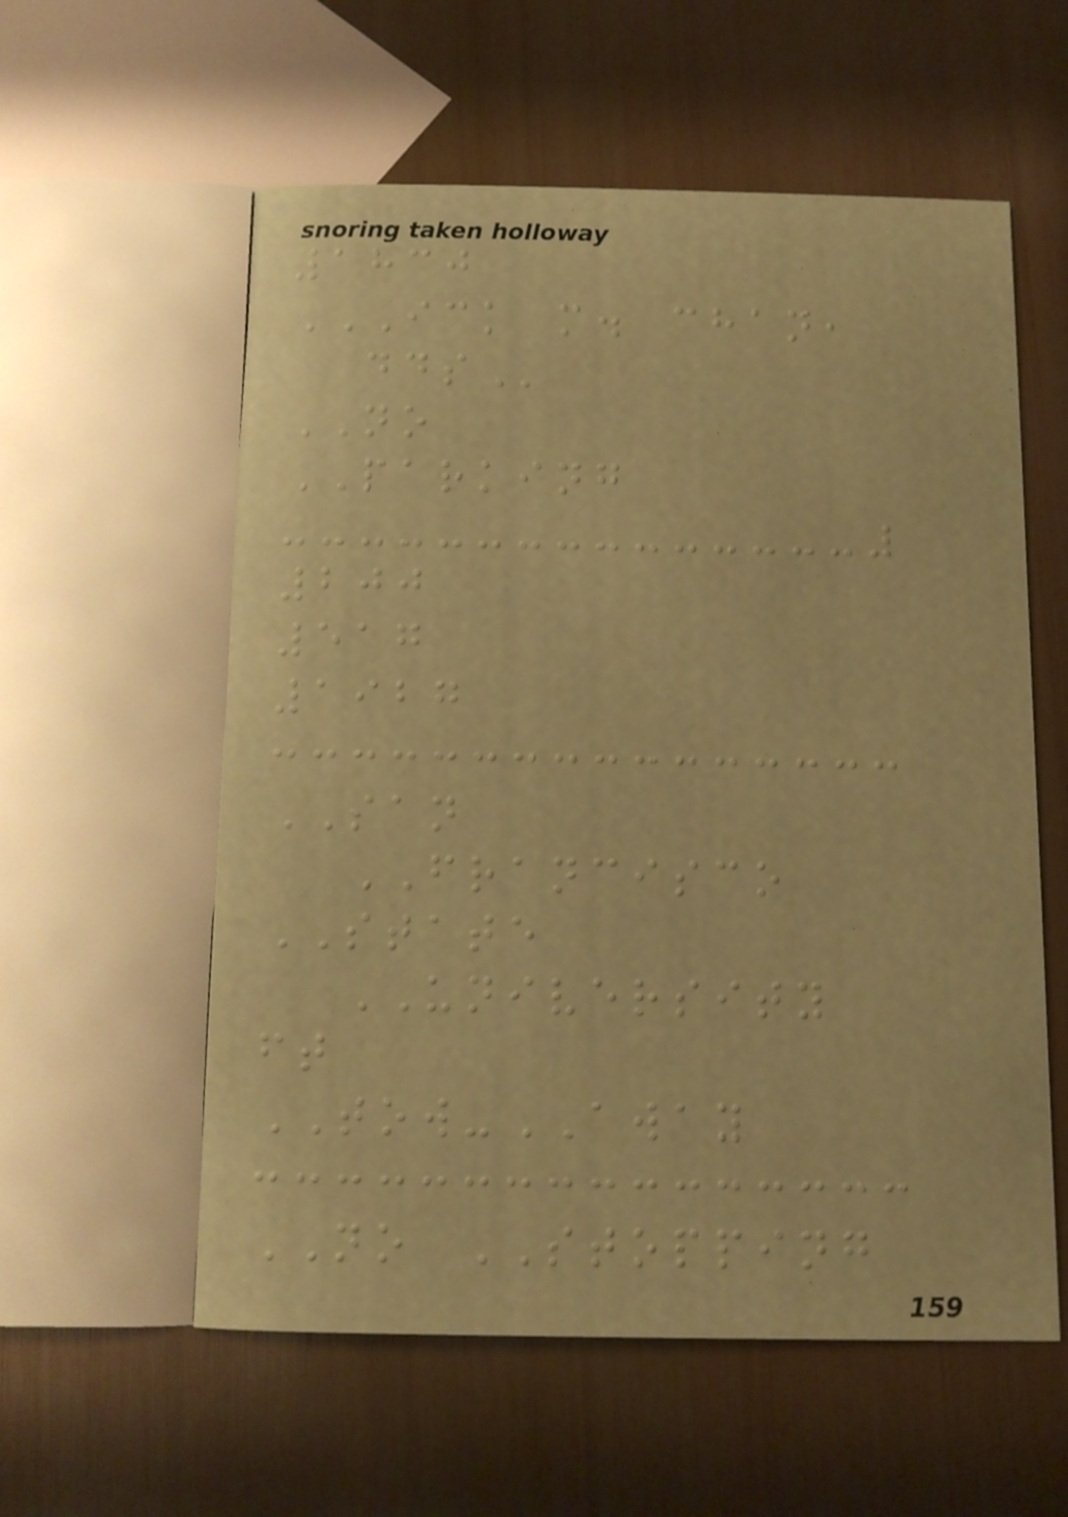1830
ICK M. CHAN,
DDS
NO
PARKING
200
517
1927
SAN
FRANCISCO
STATE
UNIVERSITY
ft
TOW-AWAY
NO STOPPING
